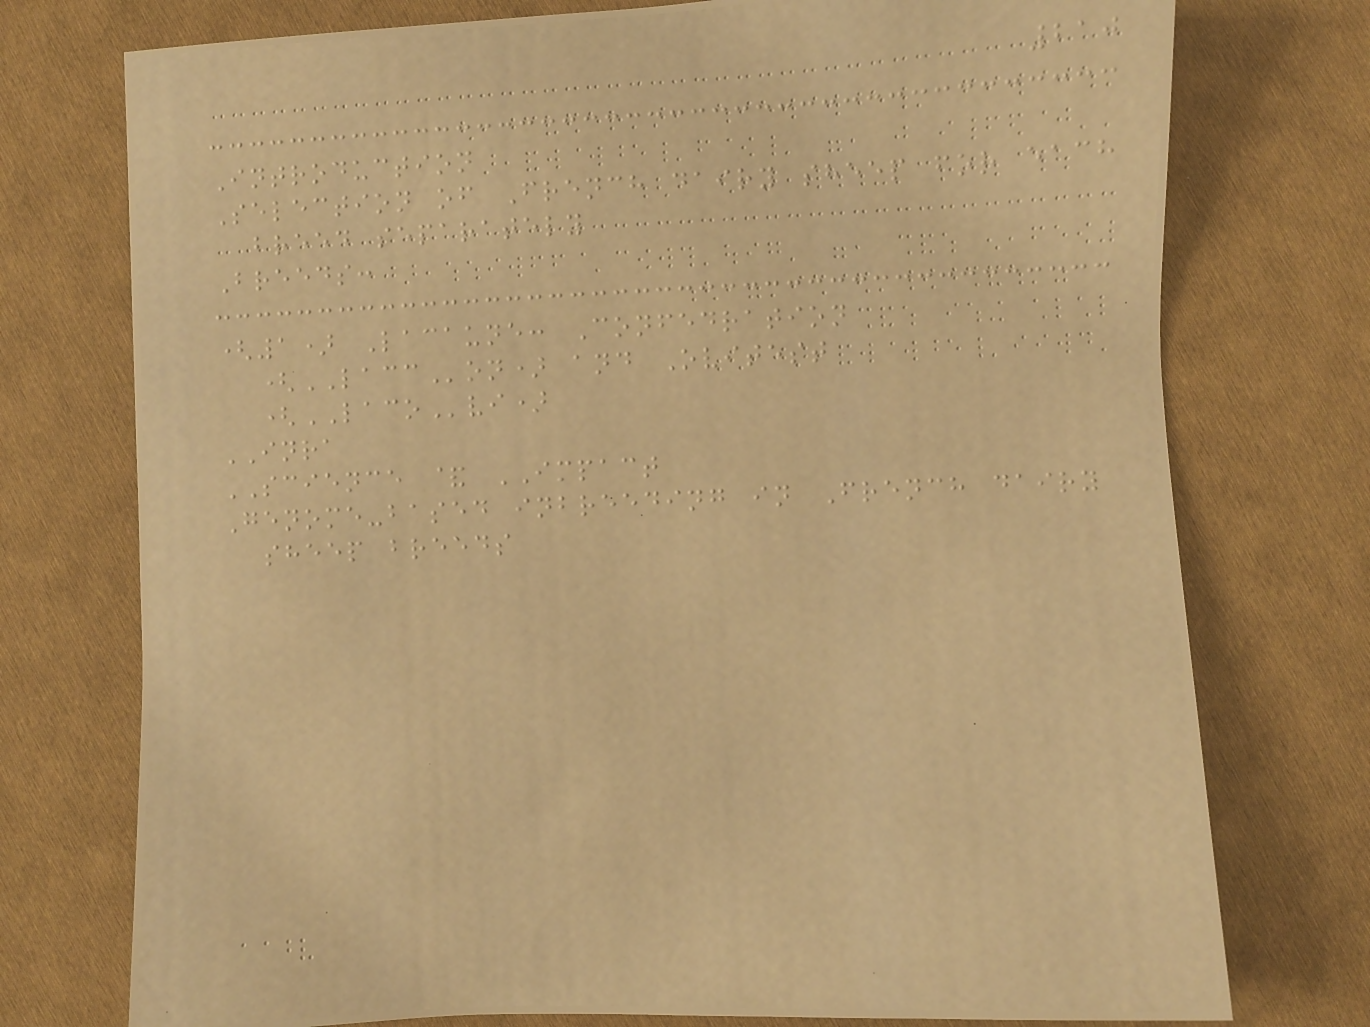210
Introduction
Selection of French dairy sheep for each
breed separately
Breeds:
(1) Lacaune: Confedration
(LACCon) and Ovitest
(LACOvi)
INRA
SCIENCE & IMPACT
Genome-based inbreeding in French dairy
sheep breeds
